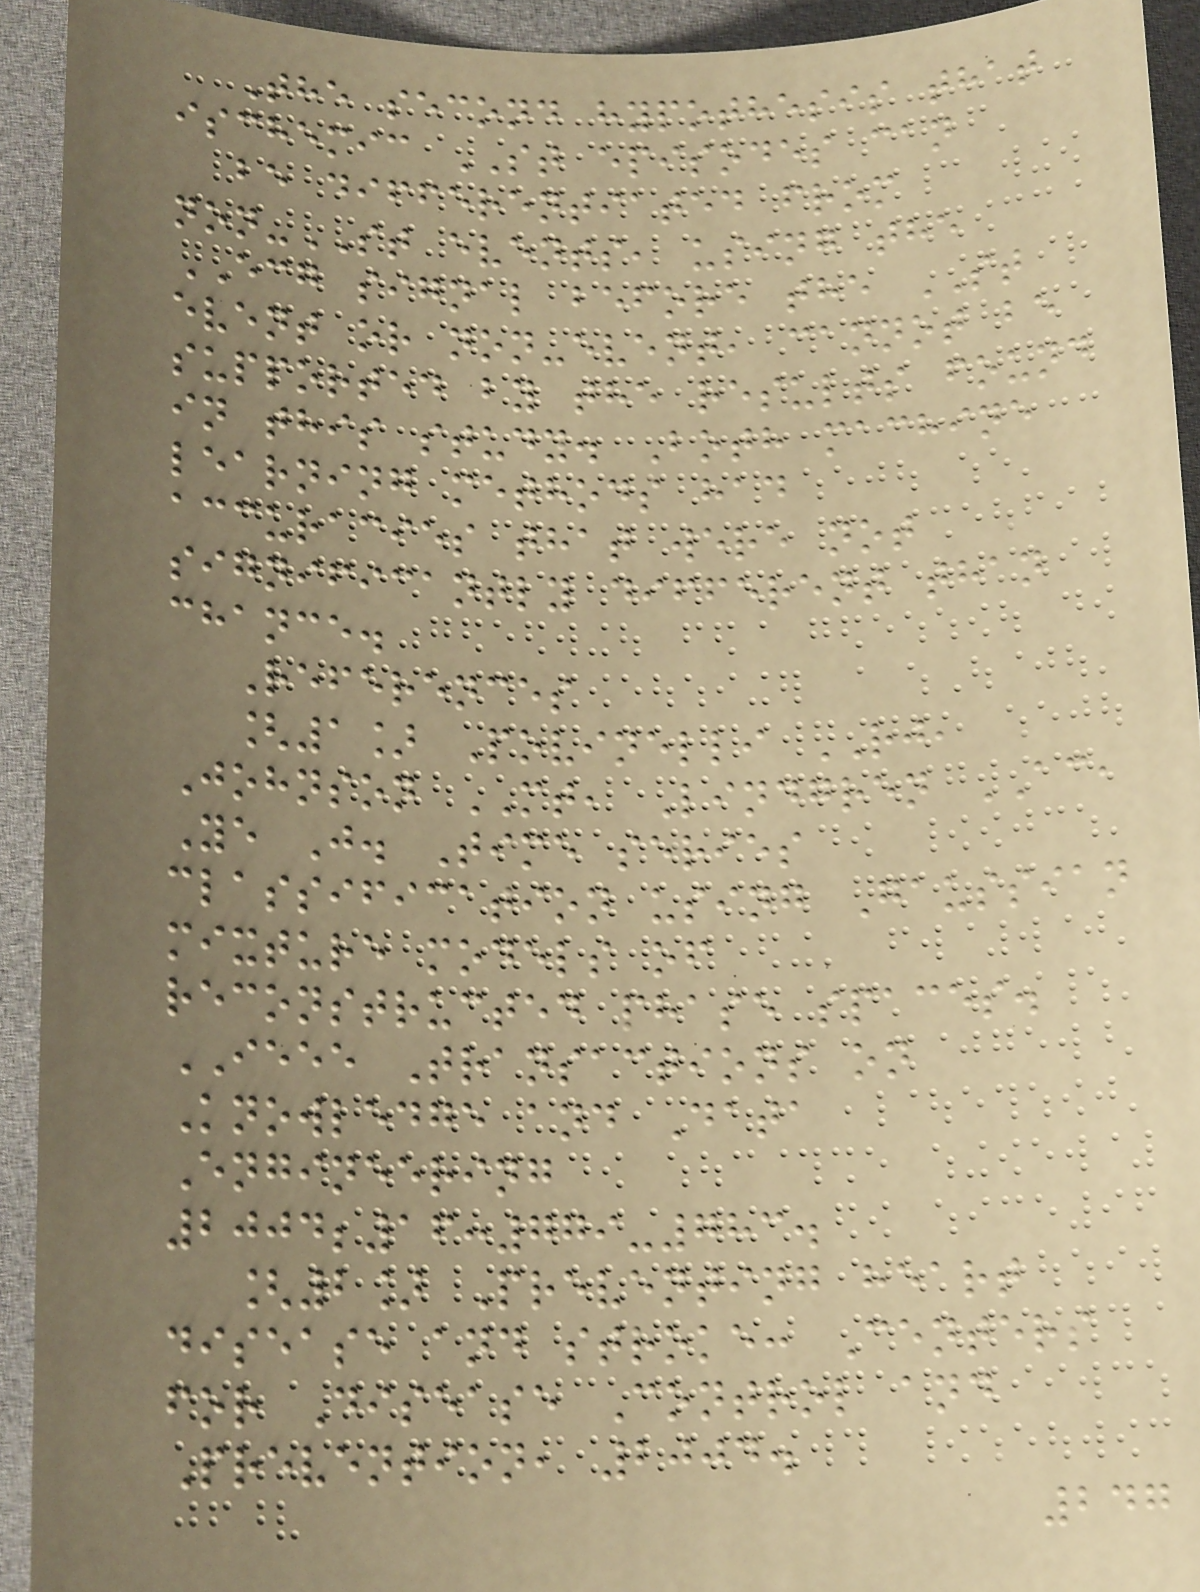The second hypothesis that
ischemic ST episodes can
be differentiated from
non-ST events, using the
ECG signal before the ST
event or non-event, cannot be
supported by the results found
in this study. Both machine
learning methods had
accuracies that were not
significantly different than
chance.
References
[1] Povinelli RJ,
Johnson MT, Lindgren AC,
Ye J. Time series
classification using Gaussian
mixture models of
reconstructed phase spaces.
IEEE Transactions on
Knowledge and Data
Engineering
2004;16:779-783.
[2] Preventing heart
disease and stroke: Centers
for Disease Control and
Prevention, 2004.
247
